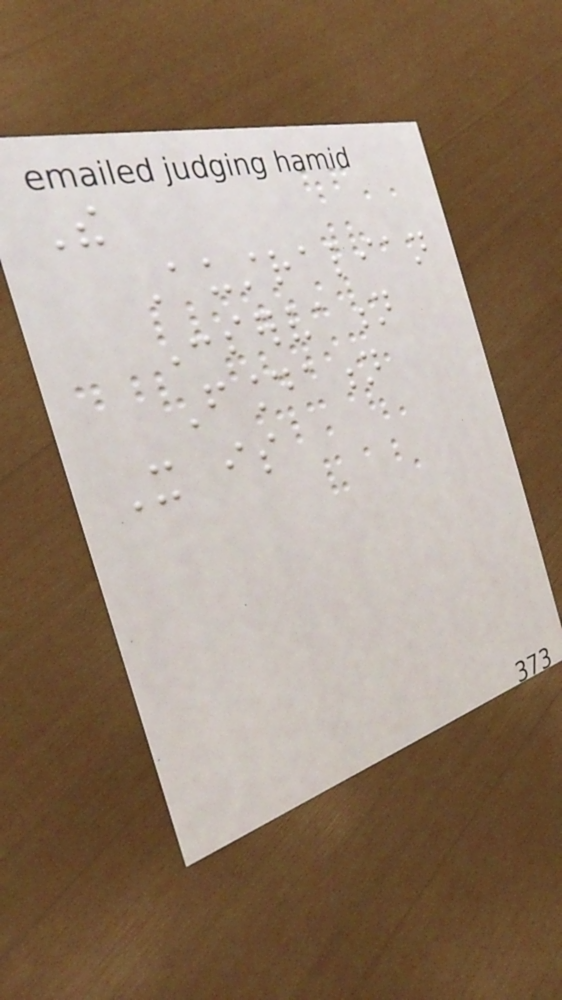The
Australian
Conservation
Foundation
It is
